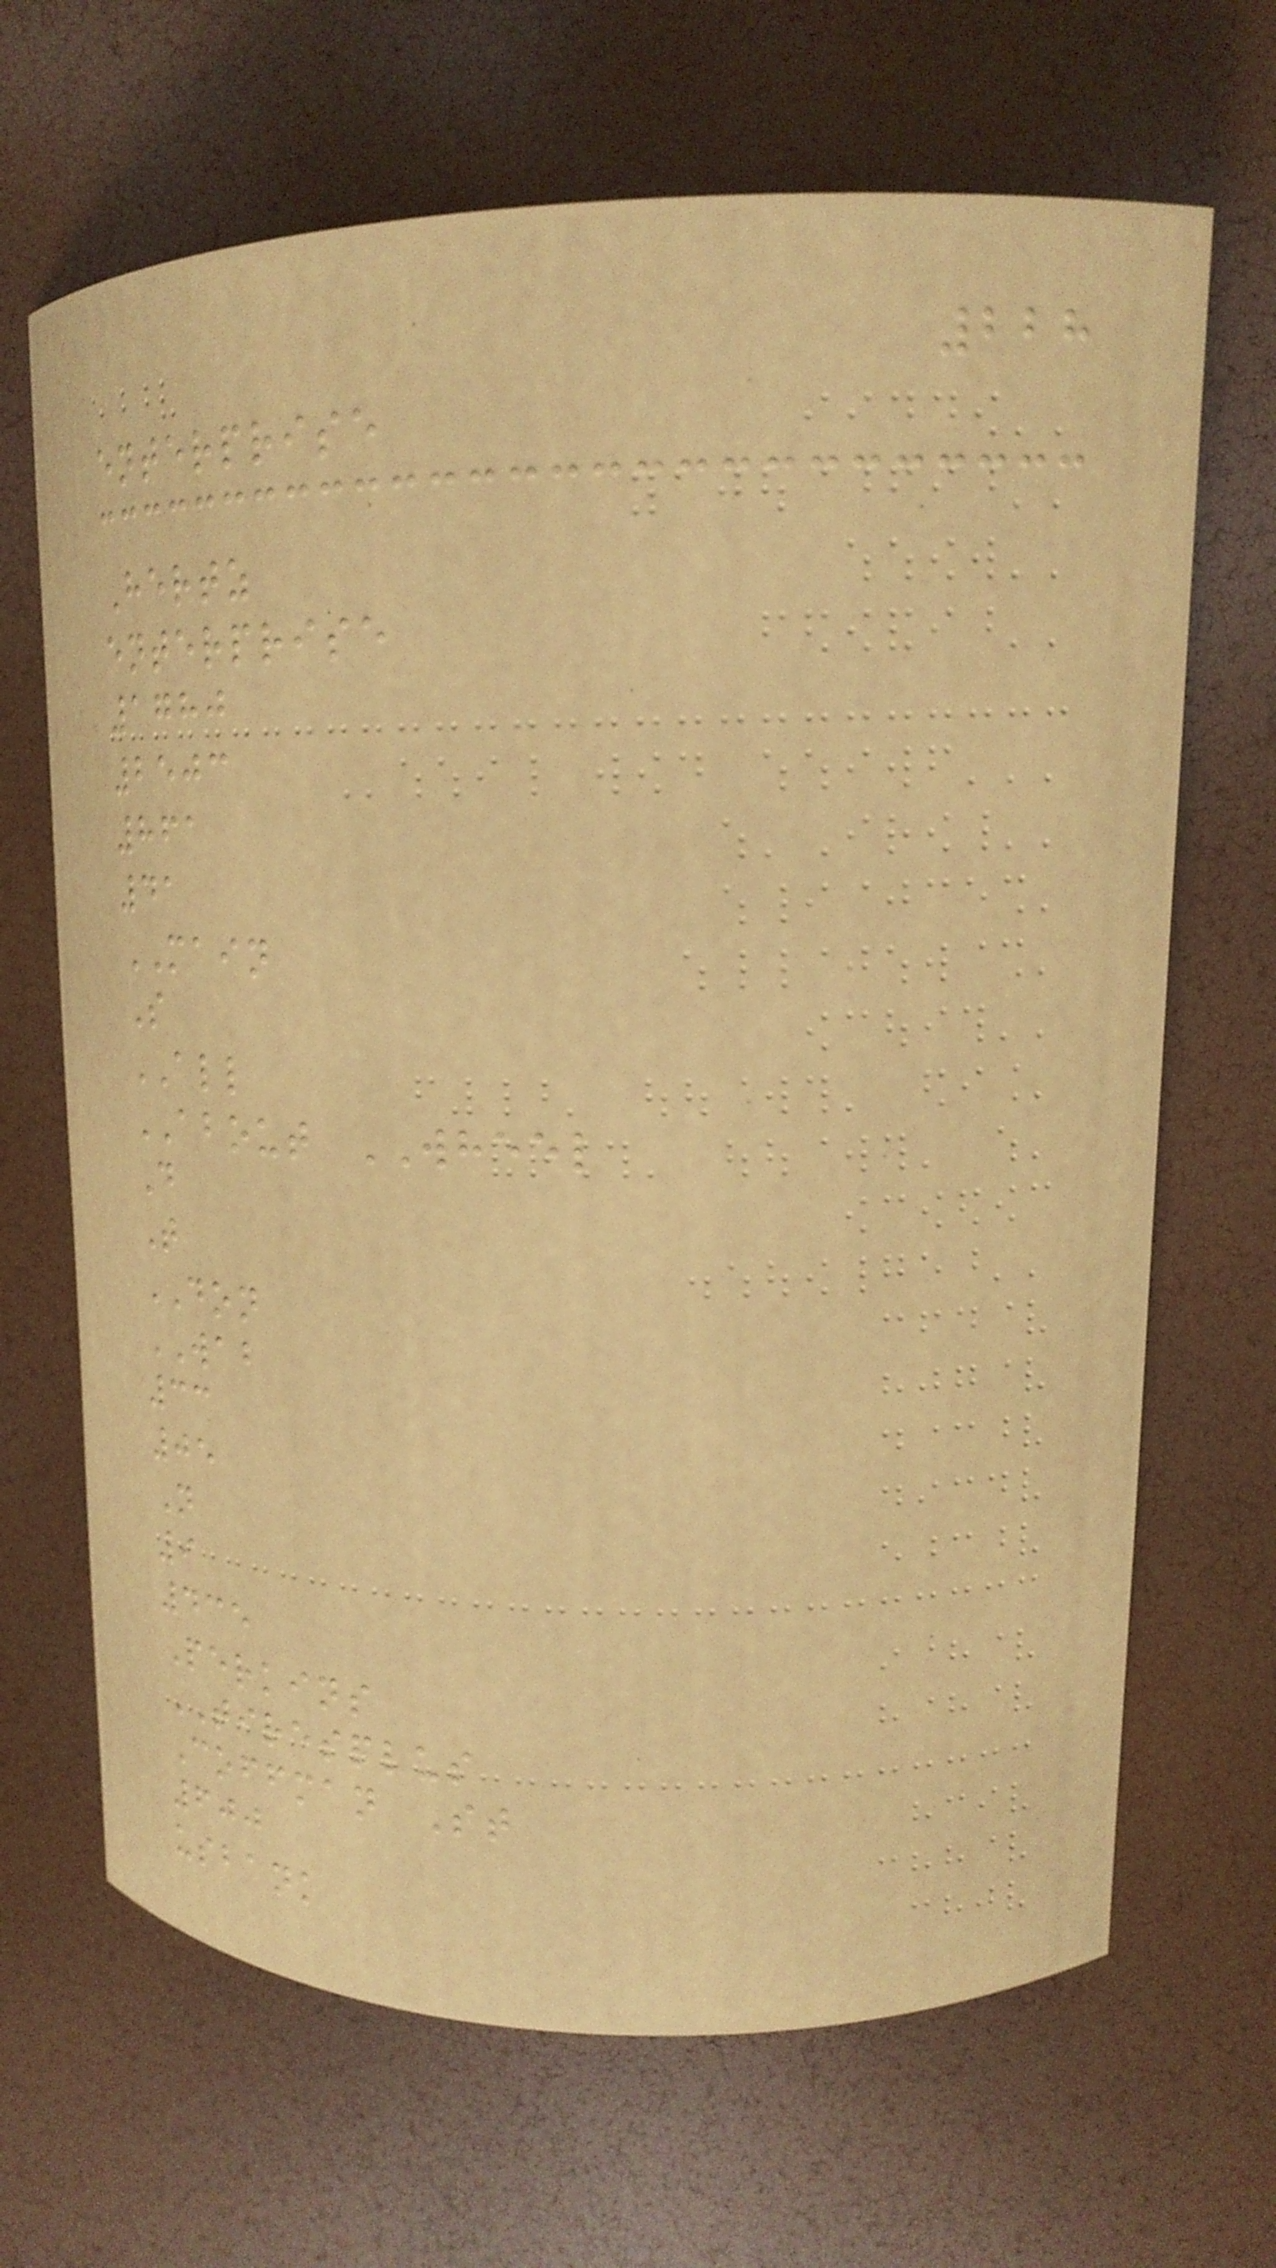228
enterprise
Hertz
enterprise
1780
2503
861
41
MAIN
S
ALL
ABOUT WHEEL
D
T
DON
WAB
33
05
N
9
435
Perkins
TIRESPLUS
Coffman St
600
usbank
